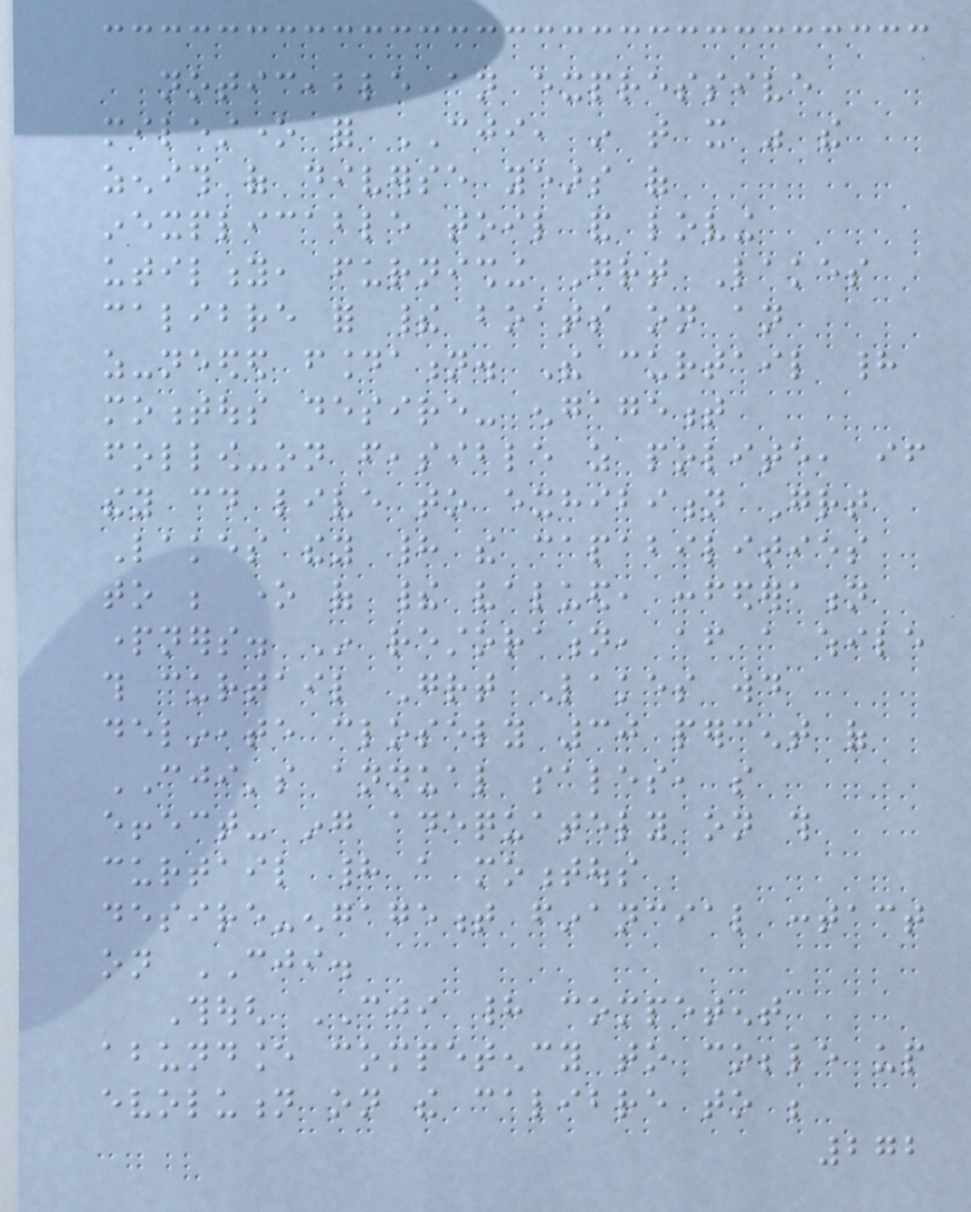noticeable an expressive
milestone for CJI, in that it was the
zenith of diverse years of
inexplicable toil and loving
utility, furnishing Great Lakes
calibre for their boats on an
as-needed foundation. The curtail had
momentous desire- engagement
follow-on feasible as polite, if
they could live to exhibition Great
Lakes they had the capabilities
to be one of their valued, confederation
partners. In restoration, after a while
this curtail Great Lakes would
delineate closely 30 percent of
CJI's annual sales, so
effect- ing adequately on this
curtail had a momentous
desire-engagement financial contact
on CJI.
Though CJI had competent
abundance competency to cobble up
evolution on the calibre to be
272
